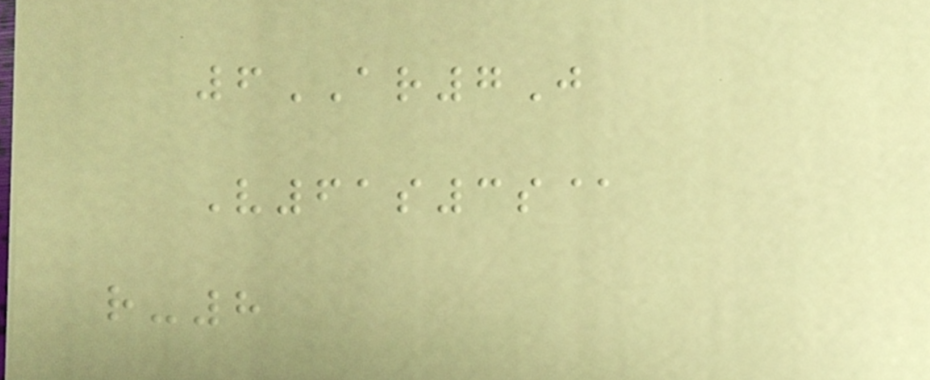6AR7J
V61s3s@
r-8
